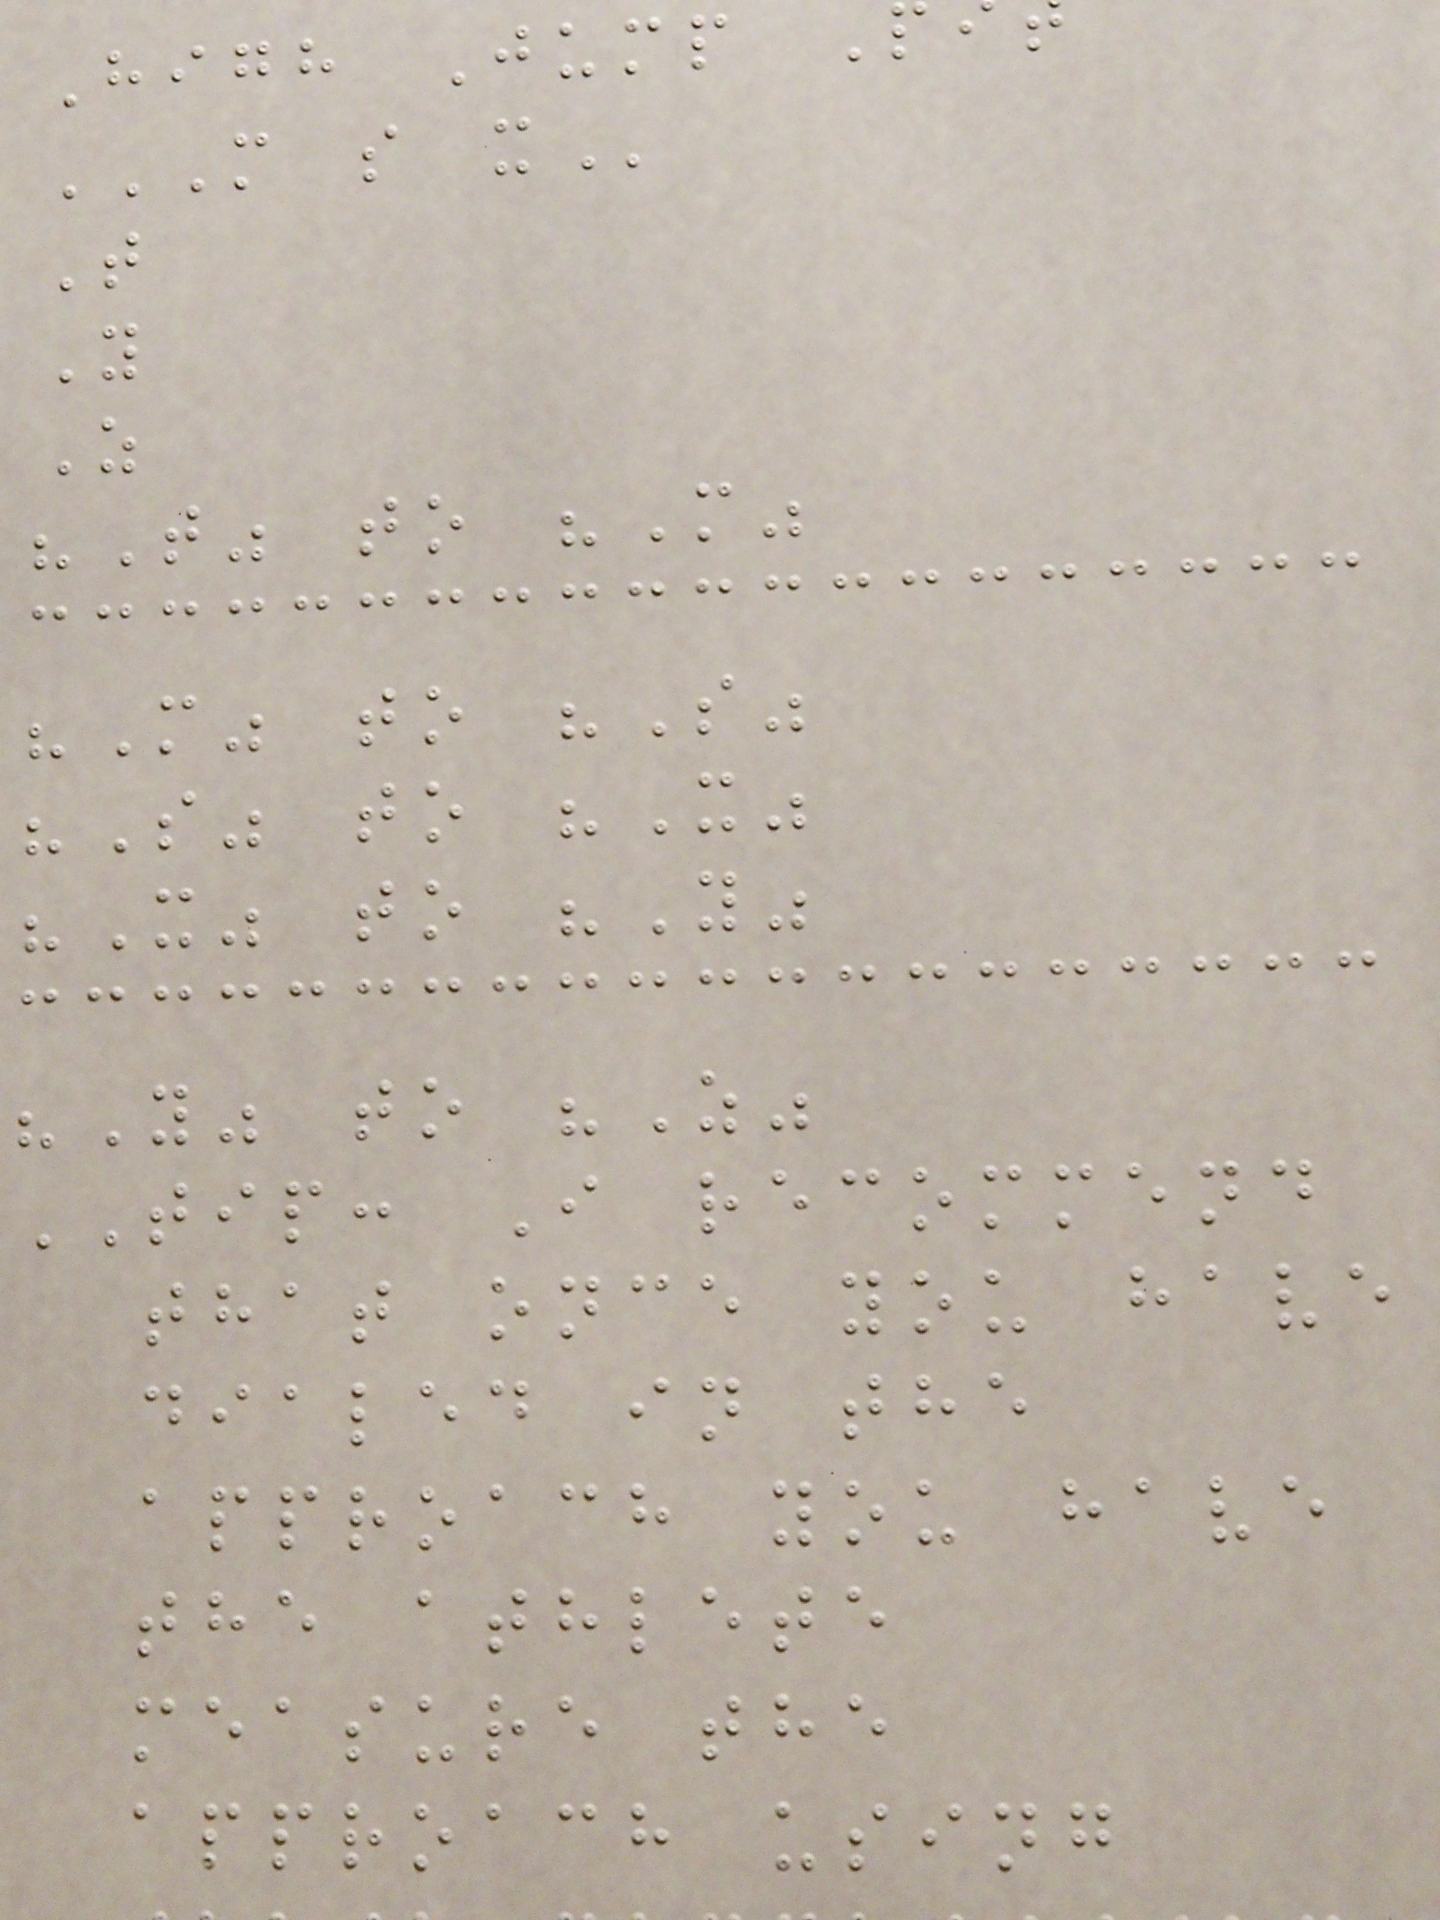High Jump
M S X
T
Y
Z
"T" to "M"
"M" to "S"
"S" to "X"
"X" to "Y"
"Y" to "Z"
TIP: I recommend
that once you have
dialed in the
approach you have
the athlete
measure the
approach using
